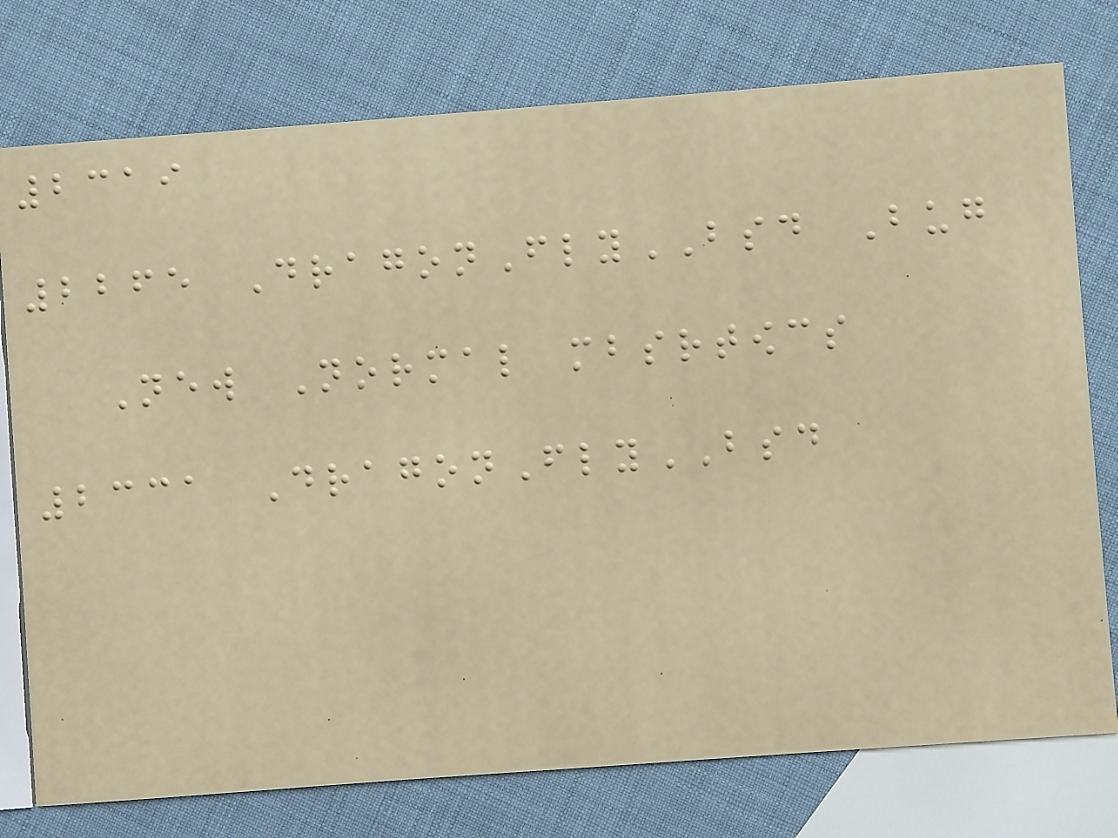2319
2265 DragonFlyBSD Bug
New Normal mbsrtowcs
2331 DragonFlyBSD
